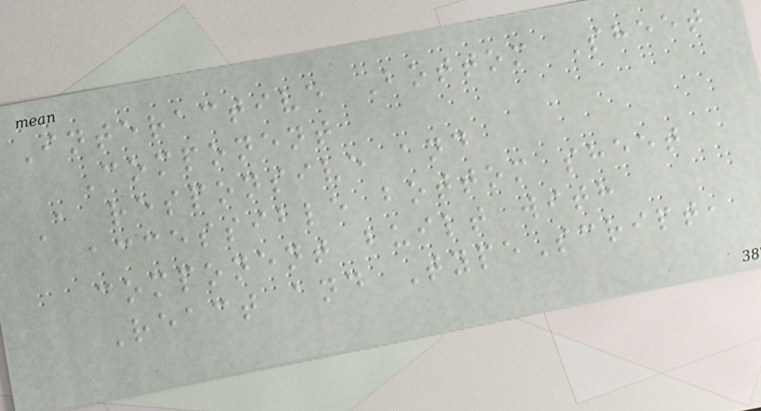Interactive Bottom Sheet
Component
A responsive and
accessible bottom sheet
component built with
React and TypeScript,
